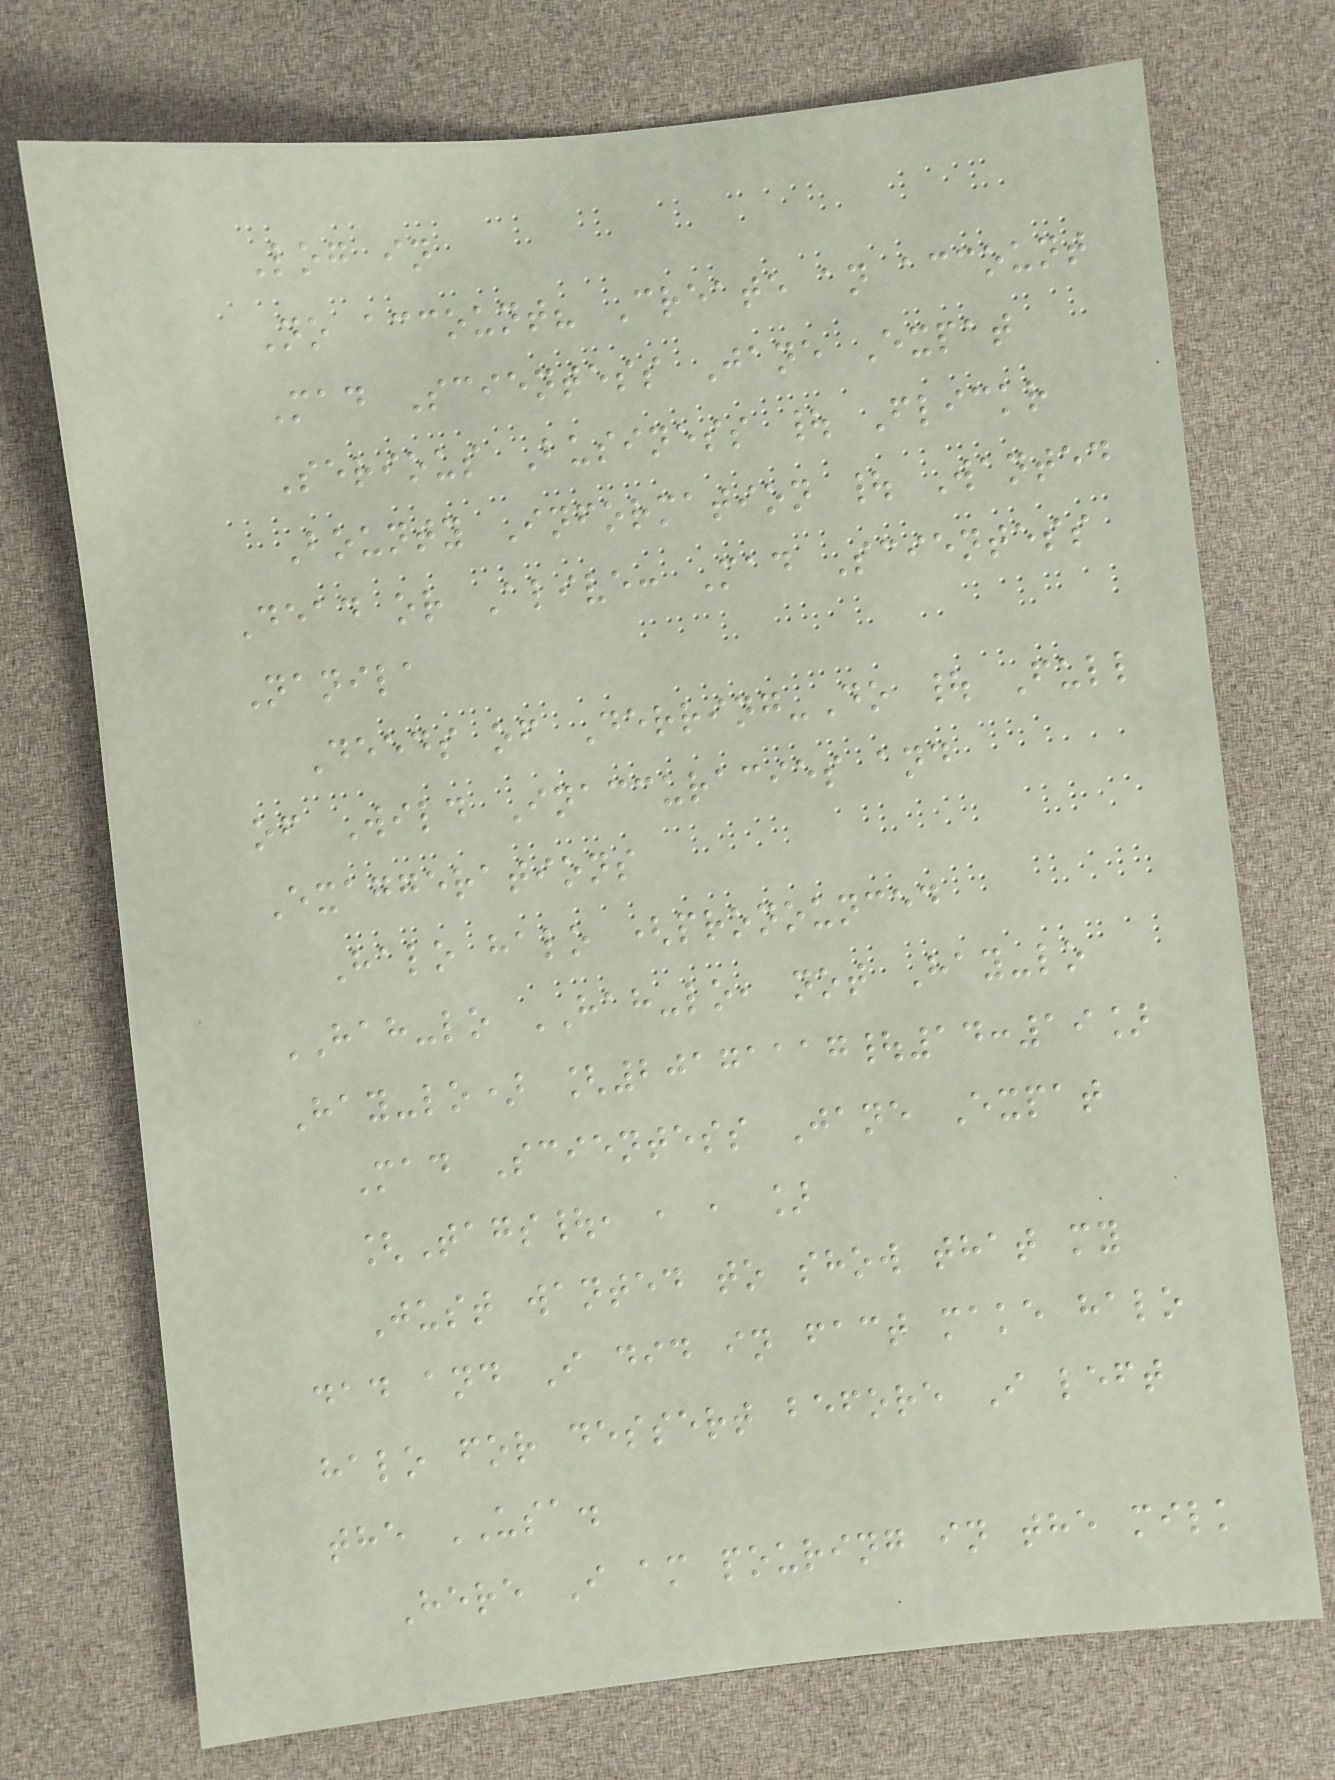Log in
No account? Create an account
Mad Scientess Jane Expat
Serious Business | Flickr
Bounty Information | Wanted
Dead or Alive: Mad Scientess
Nanila
Deeds of Derring-Do | Full
of Wild Inaccuracies and
Exaggerations
Halo halo (pronounced
HAH-lo HAH-lo, not Hay-lo
Hay-lo) [20171117|14:19]
Mad Scientess Jane Expat
[Tags|, , , ]
Just wanted to show that my
dad and I did in fact make halo
halo for dessert before I left
the USA.
Here I am pouring in the milk
